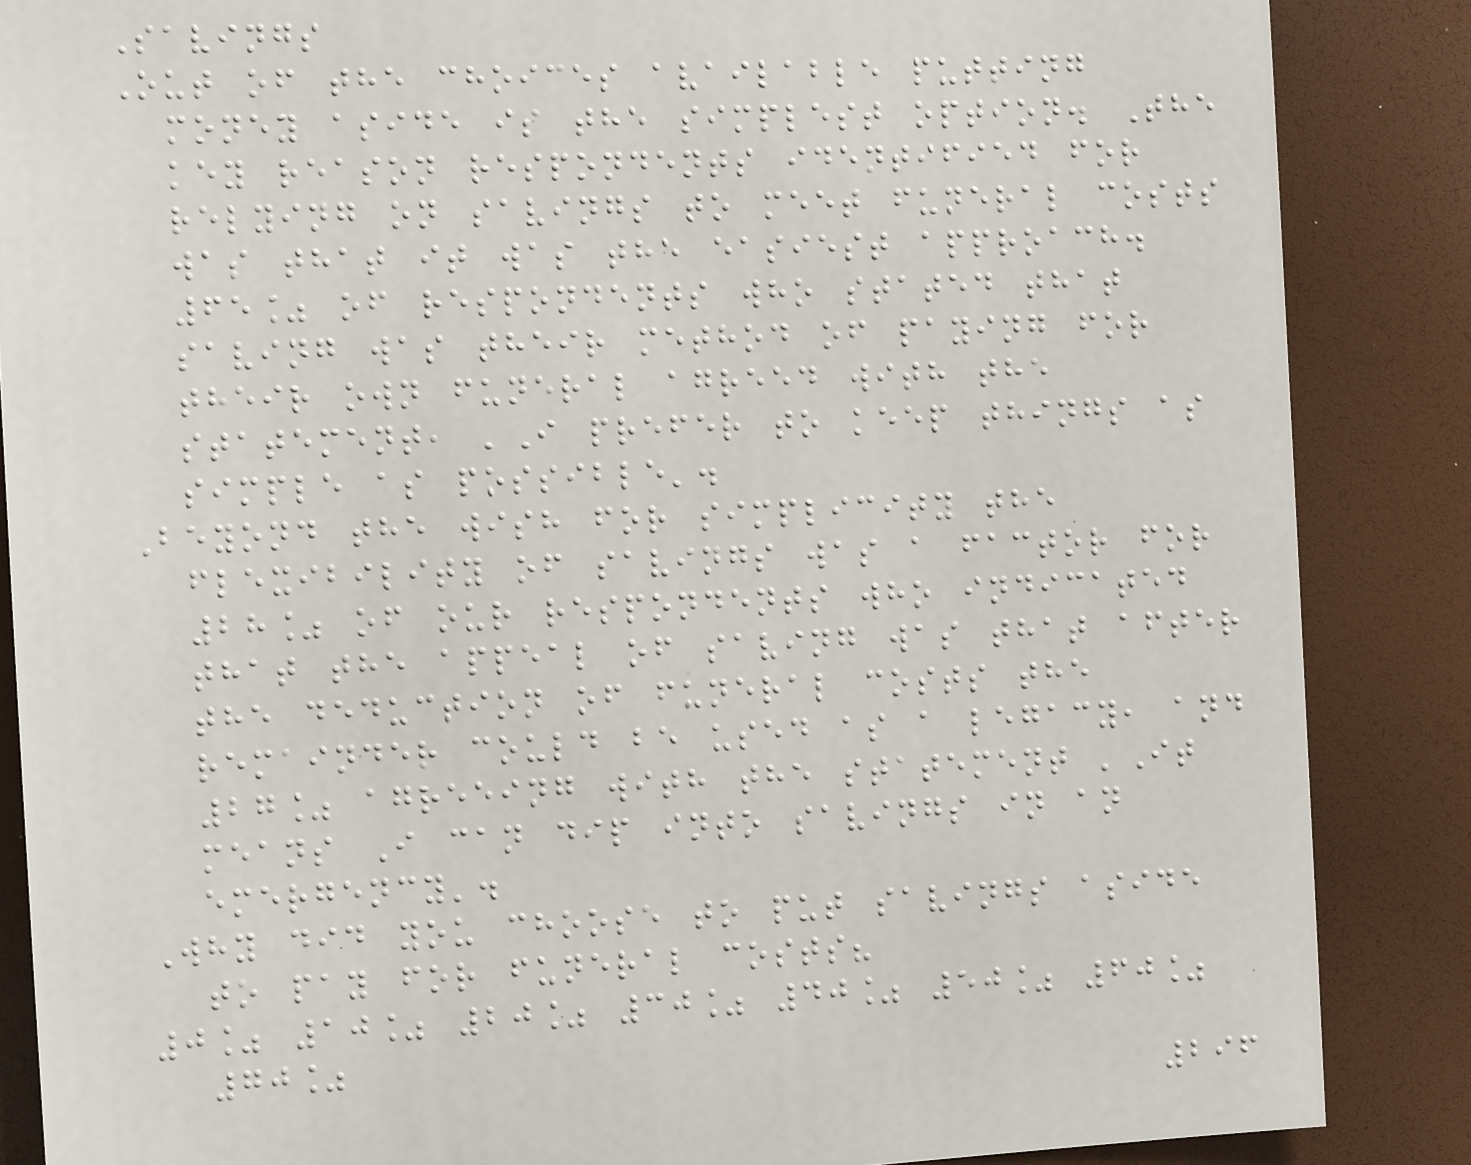Savings
Out of the choices available putting
money aside is the simplest option. The
key reason respondents identified for
relying on savings to meet funeral costs
was that it was the easiest approach.
65% of respondents who stated that
saving was their method of paying for
their own funeral agreed with the
statement, 'I prefer to keep things as
simple as possible'.
Beyond the wish for simplicity the
flexibility of savings was a factor for
28% of our respondents who indicated
that the appeal of saving was that after
the deduction of funeral costs the
remainder could be used as a legacy, and
27% agreeing with the statement 'It
means I can dip into savings in an
emergency'.
Why did you choose to put savings aside
to pay for funeral costs?
0% 10% 20% 30% 40% 50% 60%
70%
296
